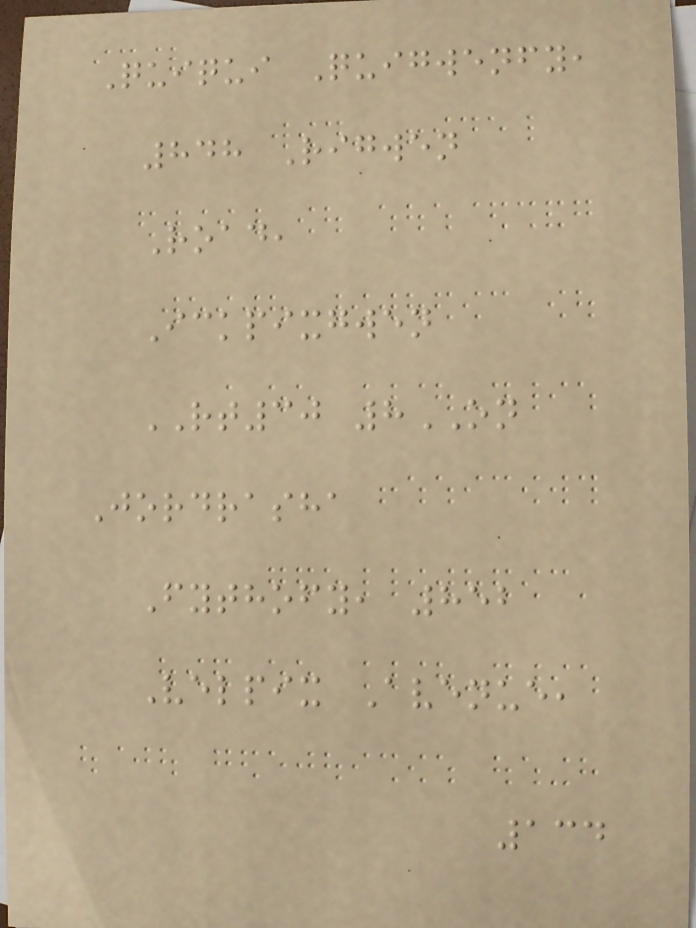Quiqui Quigwenfy,
848 Rigwen
Road,
Ickpixgwen
RT30 8ON
Jordrasha
Fythofy, 852
Velpix Avenue,
134
